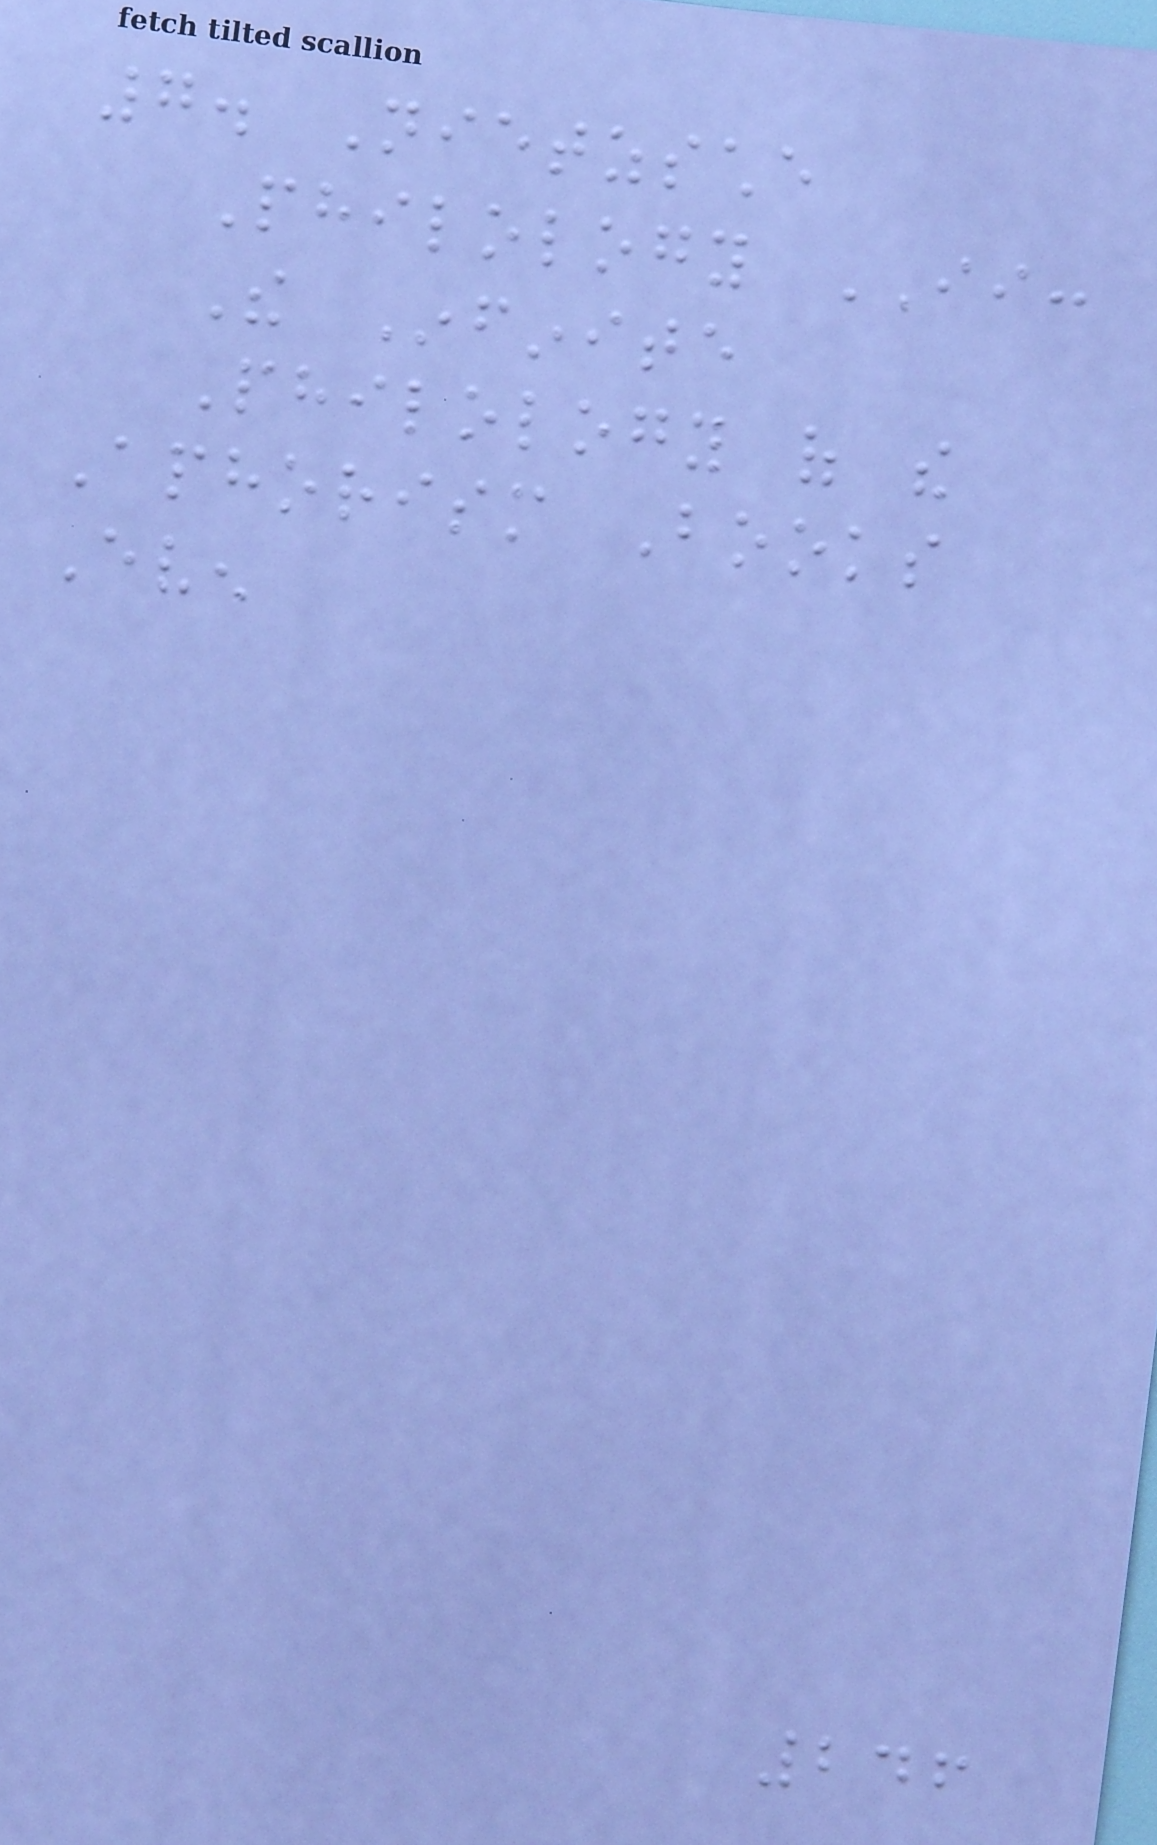7. Nietzsche
Philology II:
The Infinite
Philology of the
Aphorism Books
Even
246
